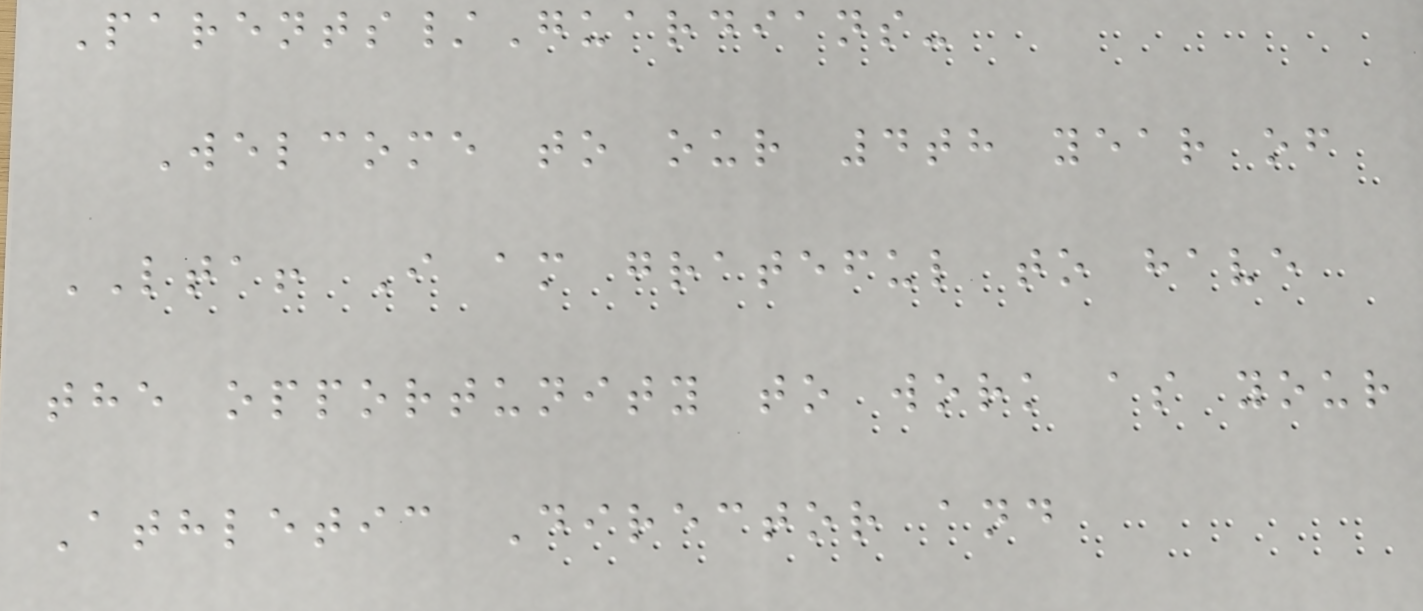Parents/Guardians-
Welcome to our 4th year of
LTA! I am grateful to have
the opportunity to work as your
Athletic Director and
